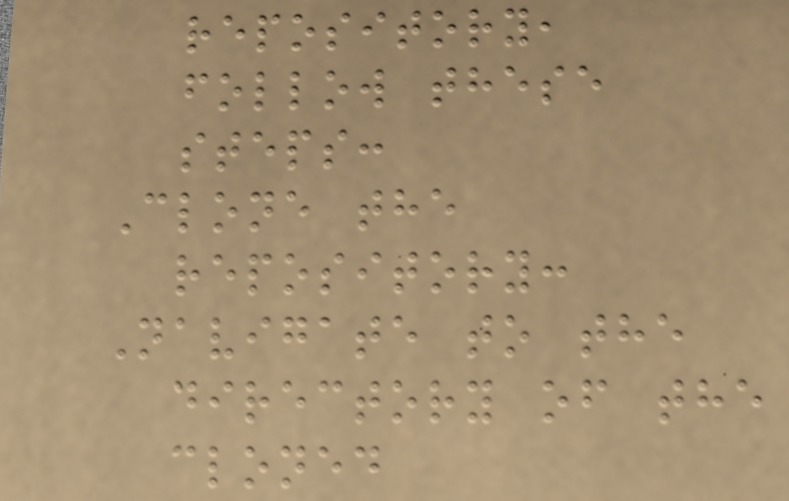repository,
follow these
steps:
Clone the
repository:
Navigate to the
directory of the
cloned
